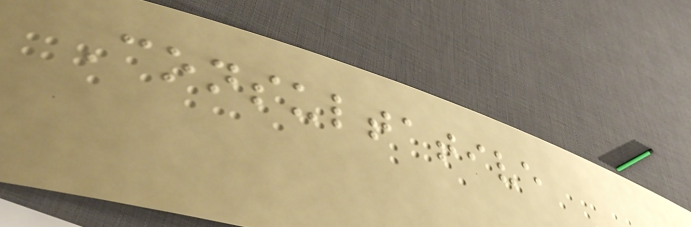Consultative
